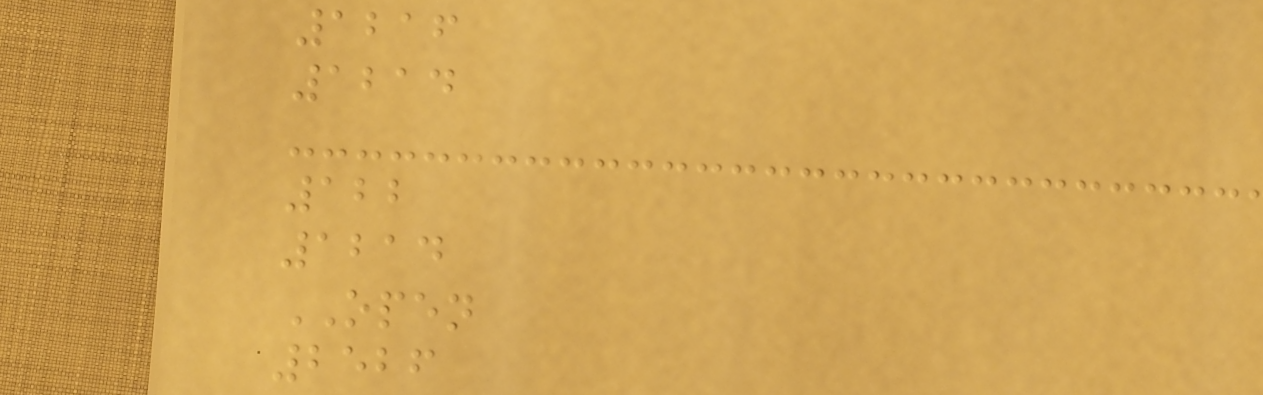1216
1214
122
1214
OPEN
2526
